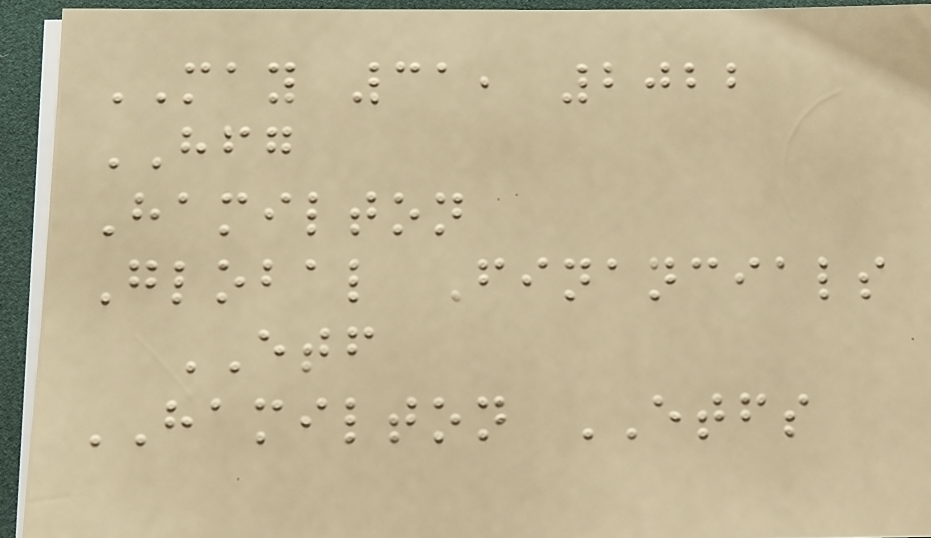MAY 31, 2022
HFG
Hamilton
Global Financials
ETF
HAMILTON ETFS
